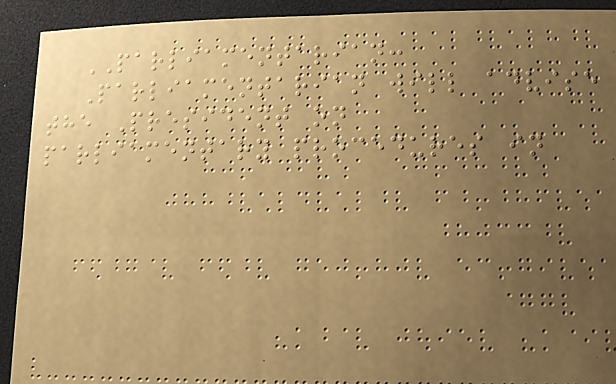PARLIAMENTARIAN:
Parliamentarian will advise
the President on
parliamentary procedures in
